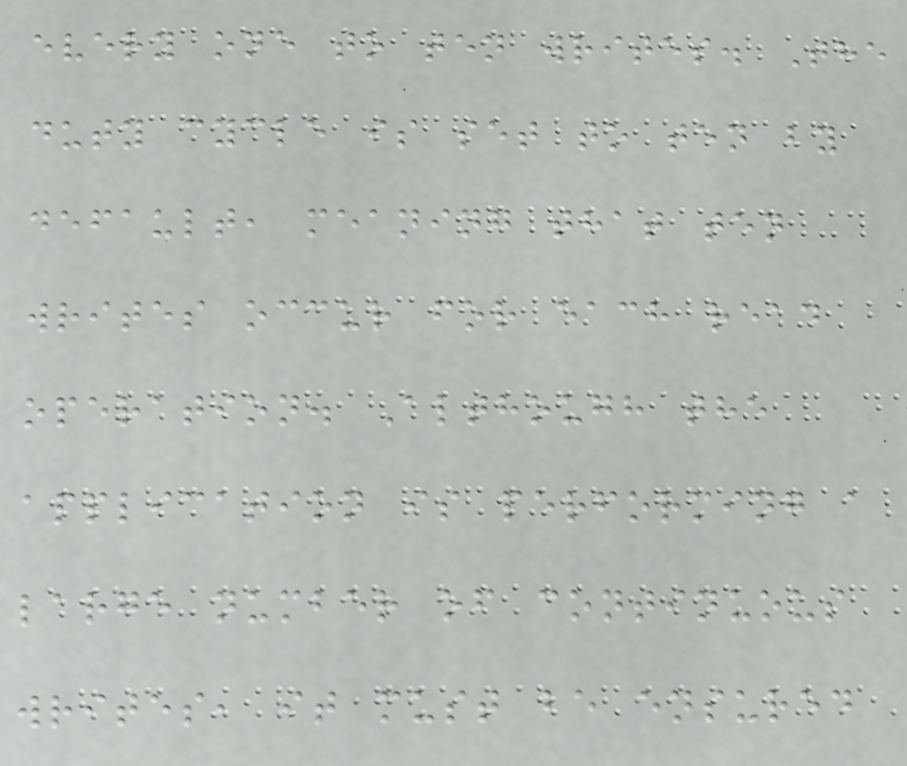every one to ten writes. The
duty cycle is set to ten by
default, meaning that ten
writes occur for each read
operation. Although the
application is performing a
large number of continuous
writes, it must be ensured
